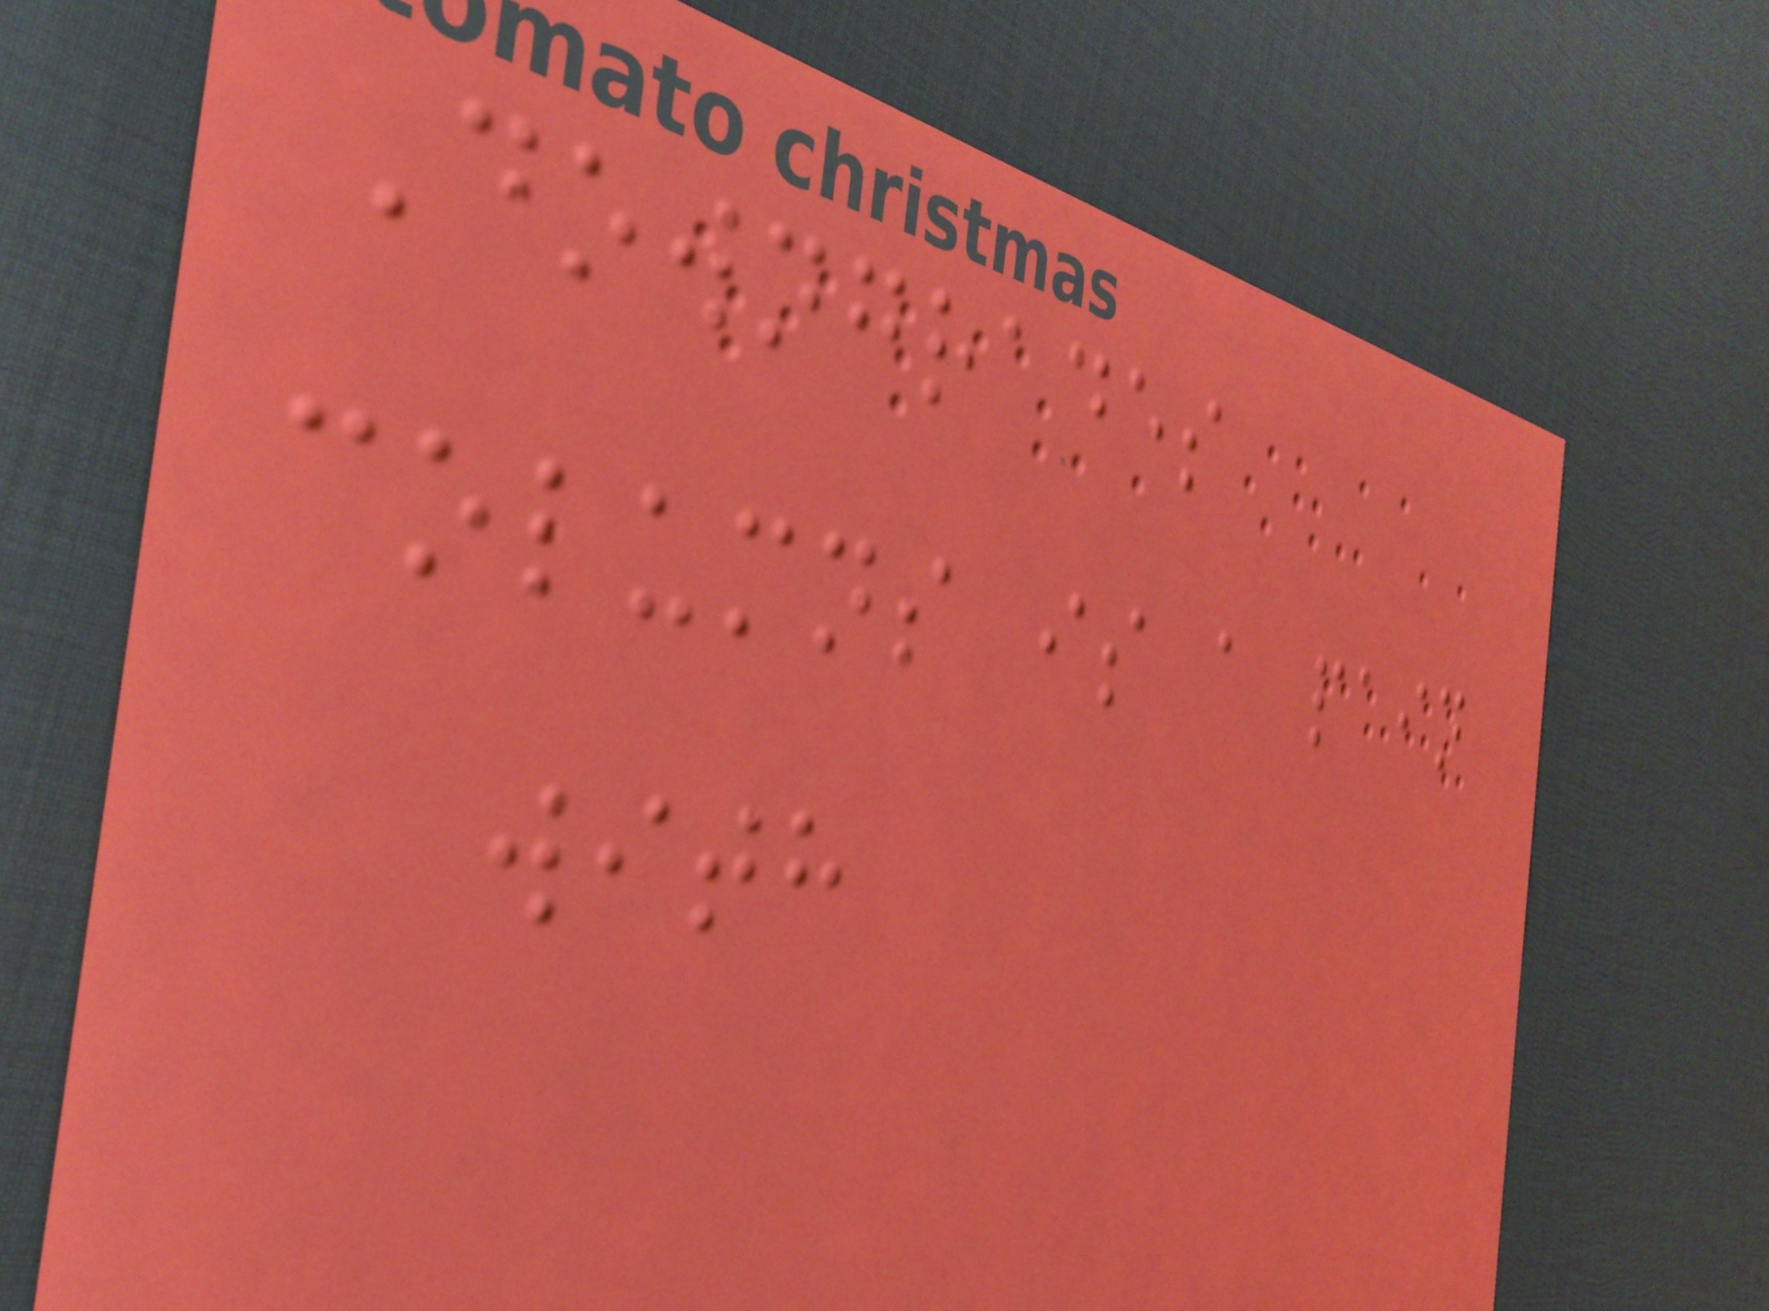Downgrades
columns is a pain
with
